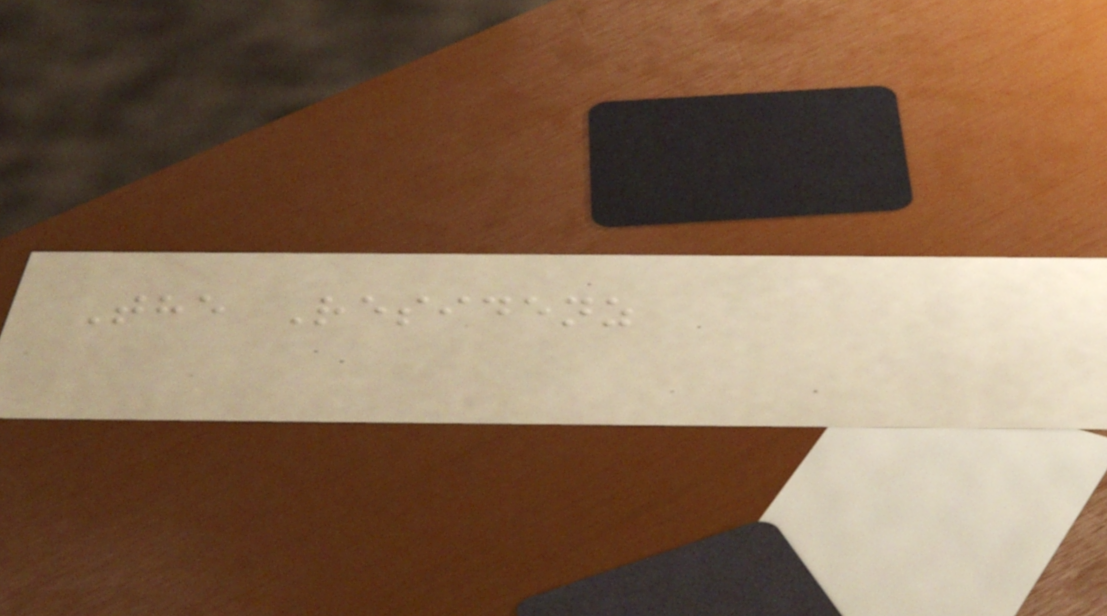The Residenz
